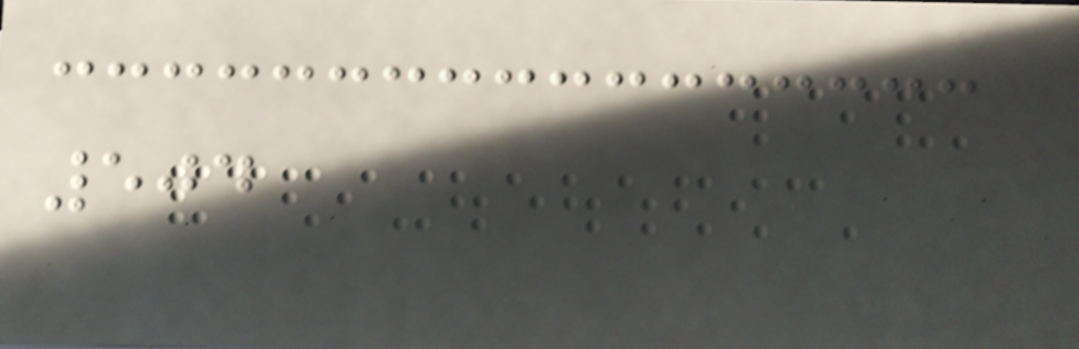504
